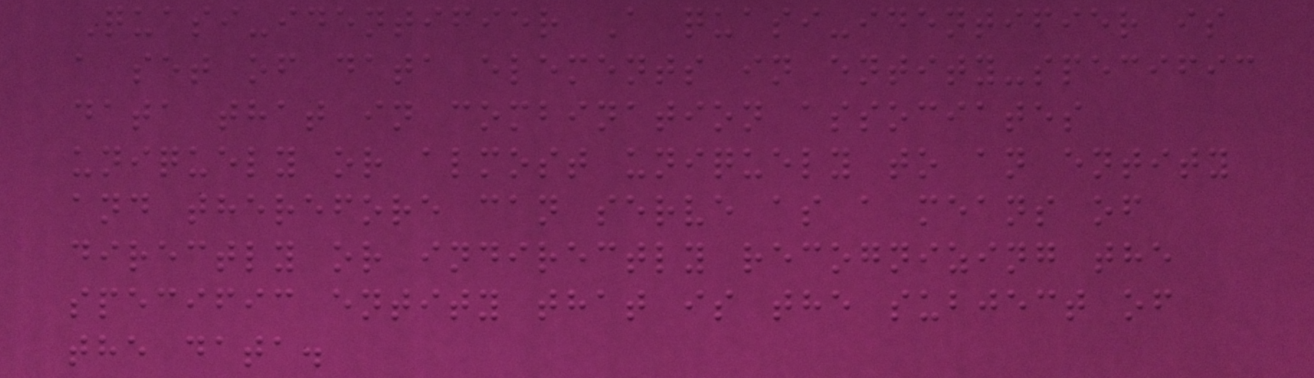Quasi-identifier A quasi-identifier is
a set of data elements in entity-specific
data that in combination associates
uniquely or almost uniquely to an entity
and therefore can serve as a means of
directly or indirectly recognizing the
specific entity that is the subject of
the data.
